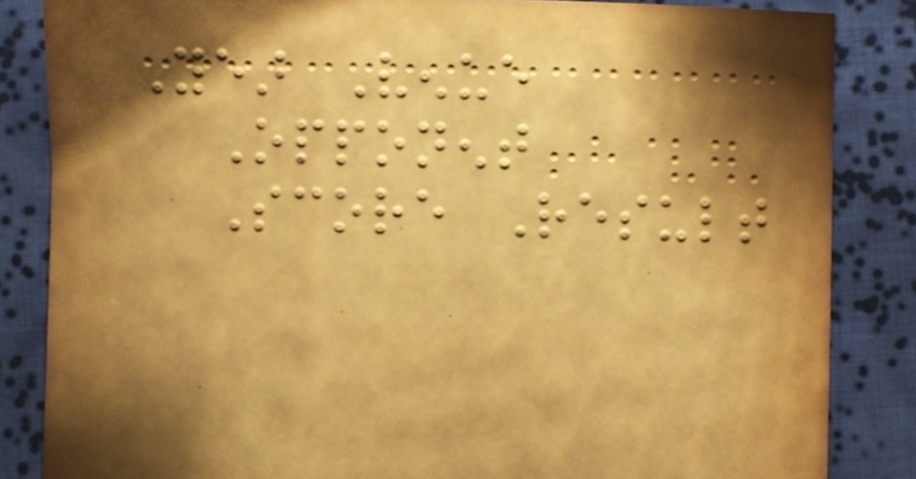Year Venue
Opponent
Score Result
